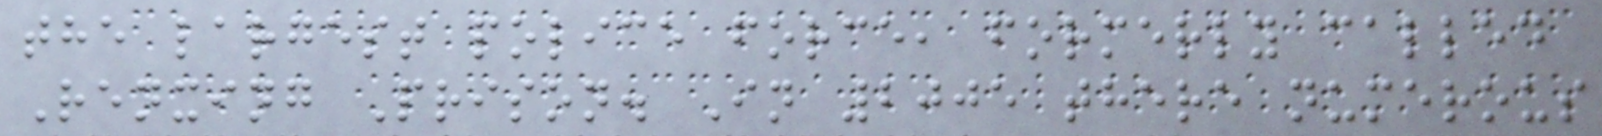the largest police force, formerly called
Renxing Prison. In 2005 there numerous
